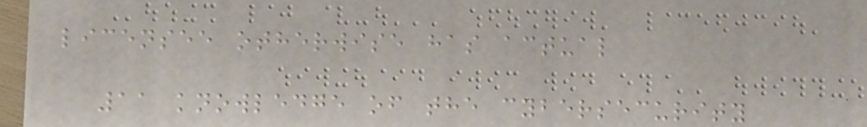licensee otherwise has actual
11 knowledge of the cybersecurity
